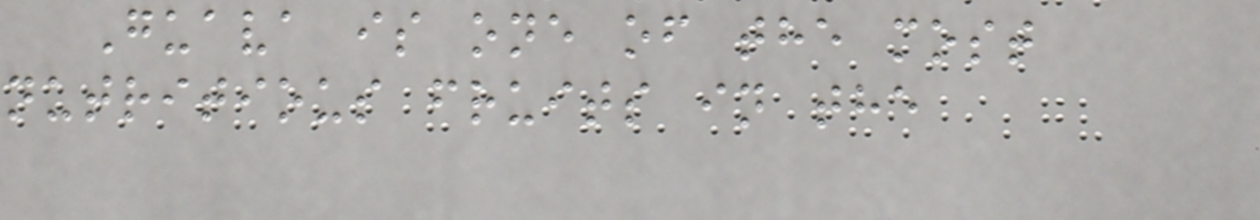Guava is one of the most
nutritious fruits in the
